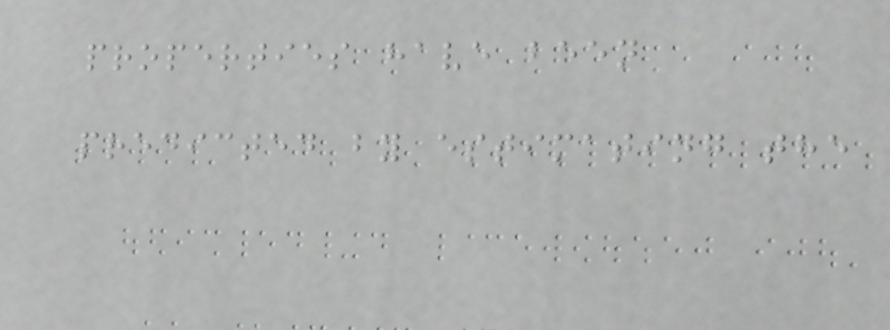properties have been
predicted by estimating the
